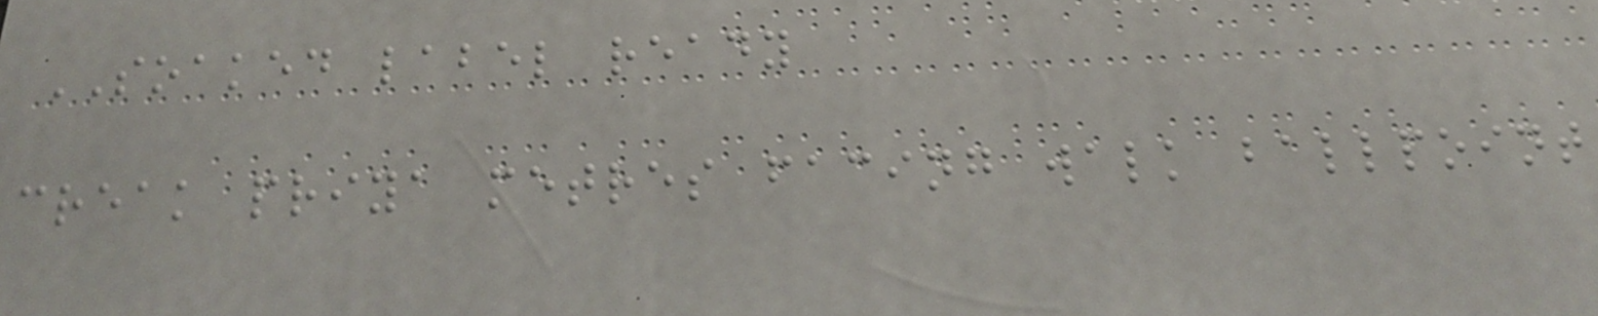SOAKED label ready
creak priya metres facing walk ballpoint
